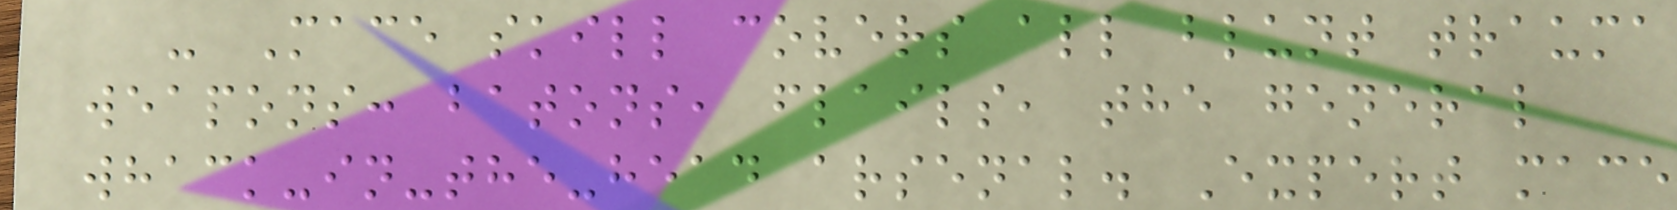- Mace skill covers all blunt trauma
weapons: batons, flails, the general
whack-in-the-head arsenal. Expert mace
